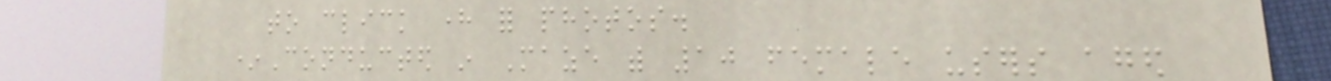to click here for photos.
*Conducted in Maze with 10 female users aged
